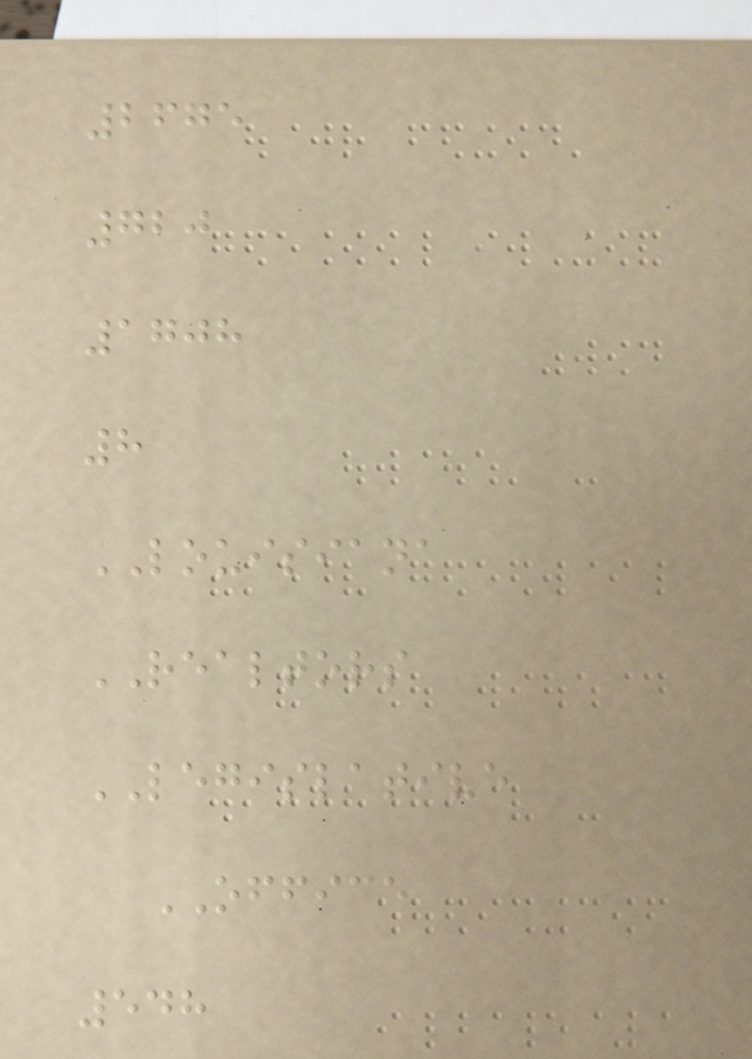2675
720
1708
8
LOUISIANA
REALTORS
LEGISLATIVE
OFFICE
548
